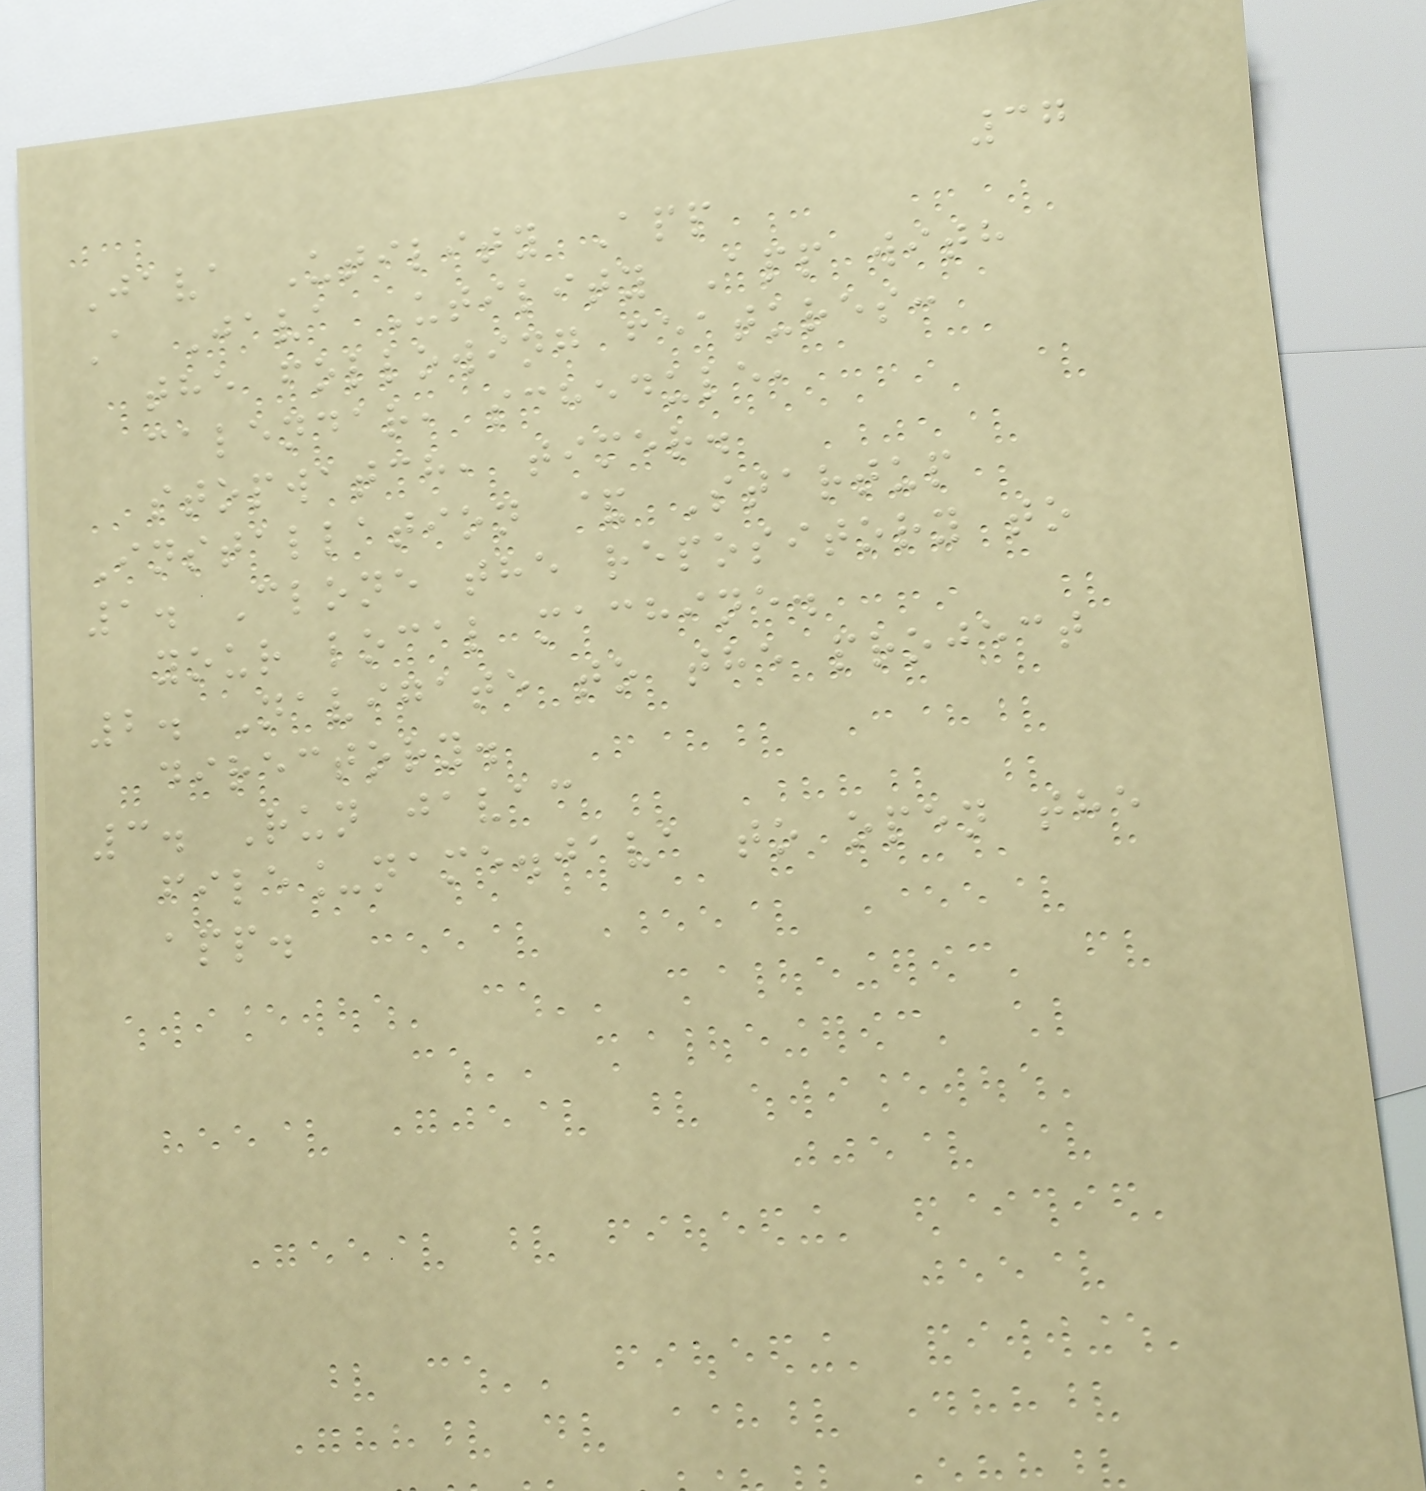37
Java Utility App
A Java Utility App with
the following features:
calendar, schedule,
stopwatch, timer.
Installation & Startup
1. Clone the repository to
your local machine.
2. Navigate to the project
directory.
3. Run javac
file_name.java to open the
app.
